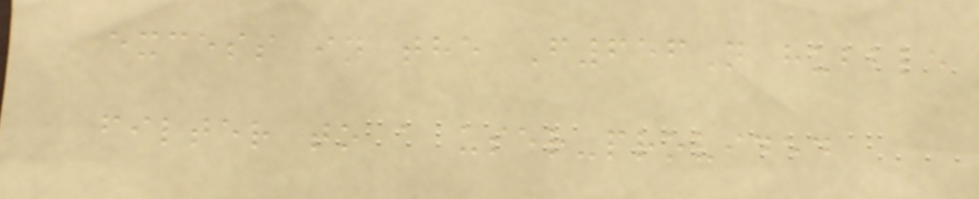excess in the F656N hubble
filter to a user-provided
